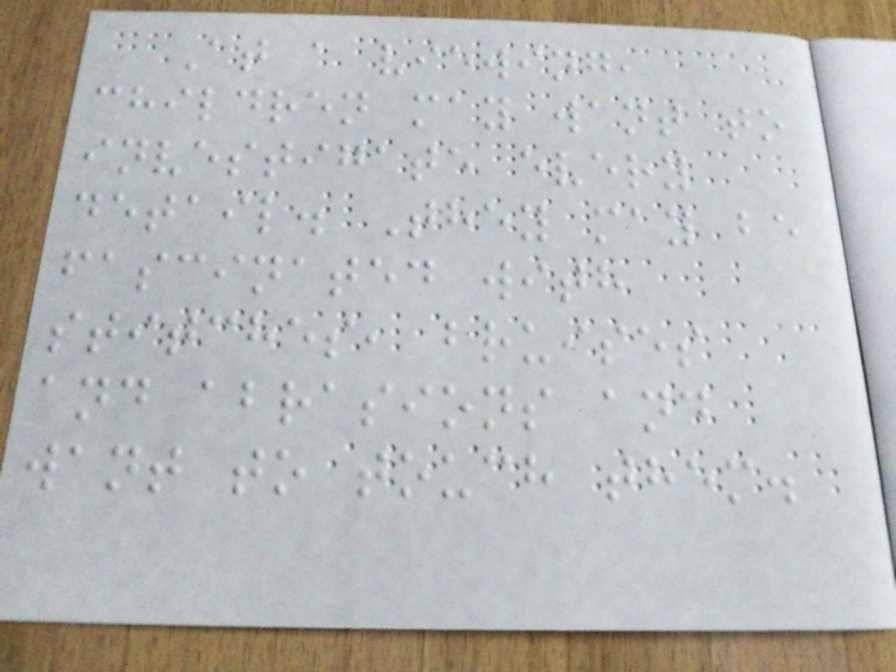At a viewing,
children may want to
investigate every
detail. They may be
fascinated with
stitches, bruises
and abrasions and
want to touch them.
